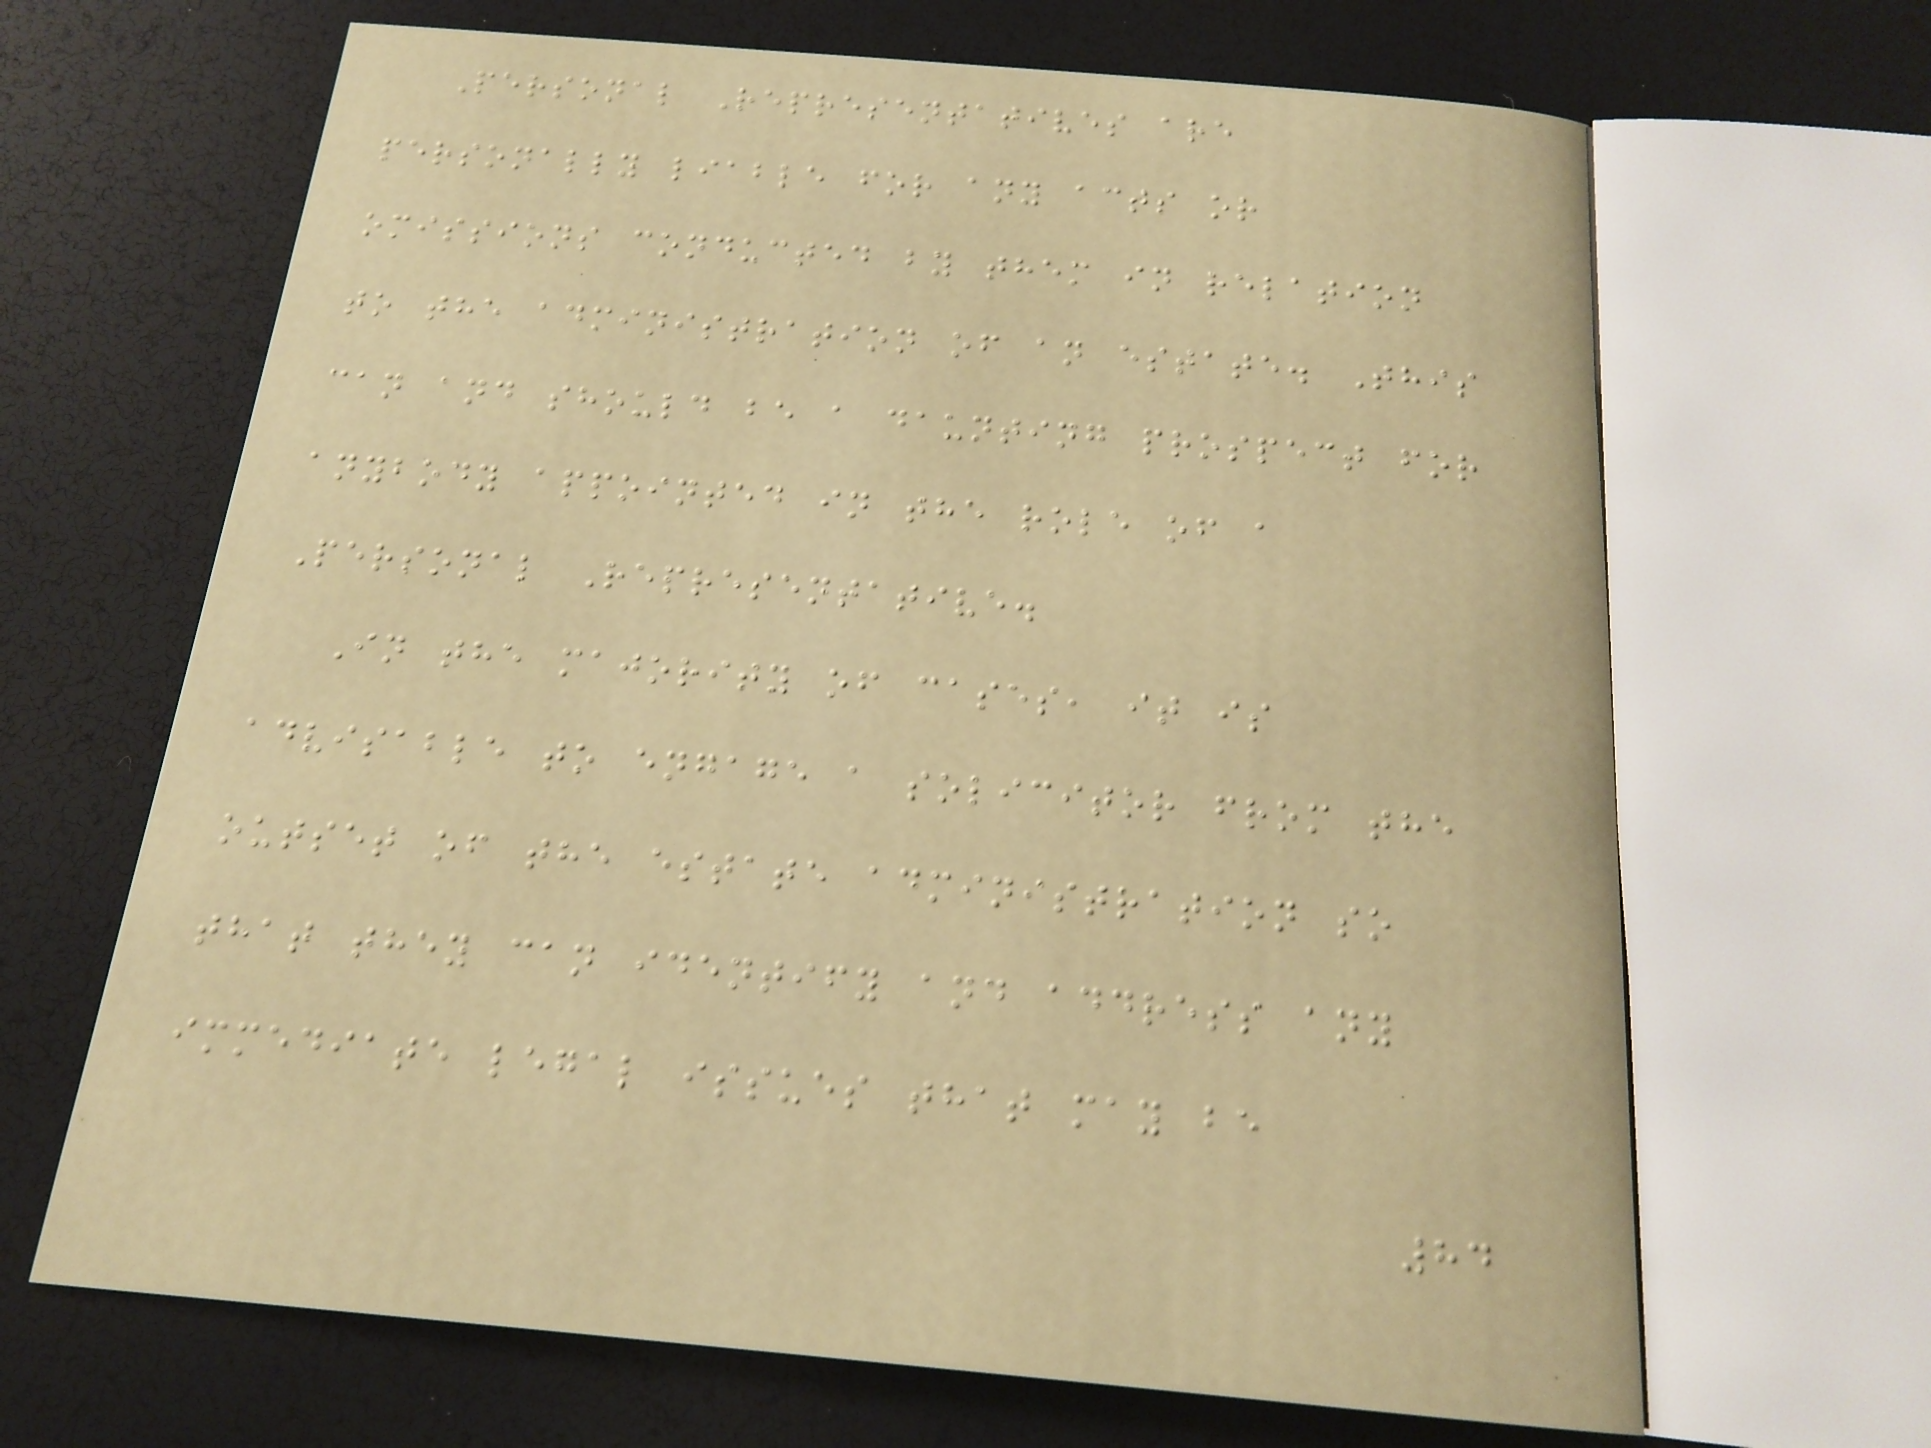Personal Representatives are
personally liable for any acts or
omissions conducted by them in relation
to the administration of an estate. This
can and should be a daunting prospect for
anybody appointed in the role of a
Personal Representative.
In the majority of cases, it is
advisable to engage a solicitor from the
outset of the estate administration so
that they can identify and address any
immediate legal issues that may be
84
